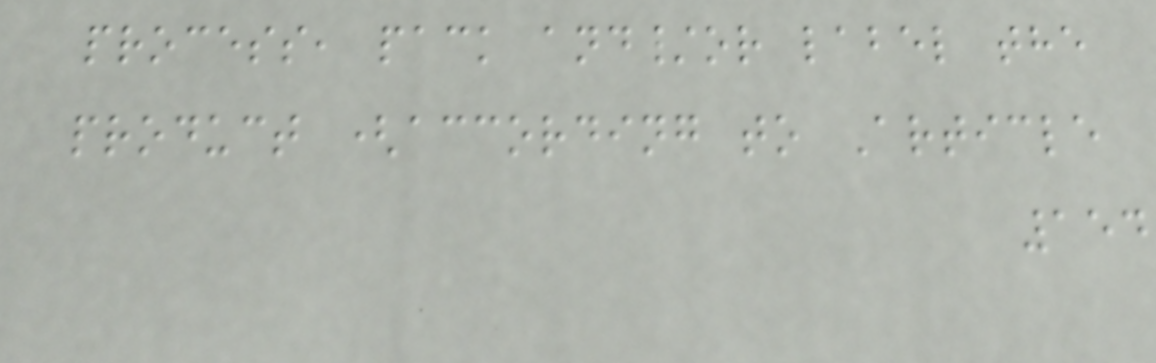process, pack and/or label the
product (according to Article
154
